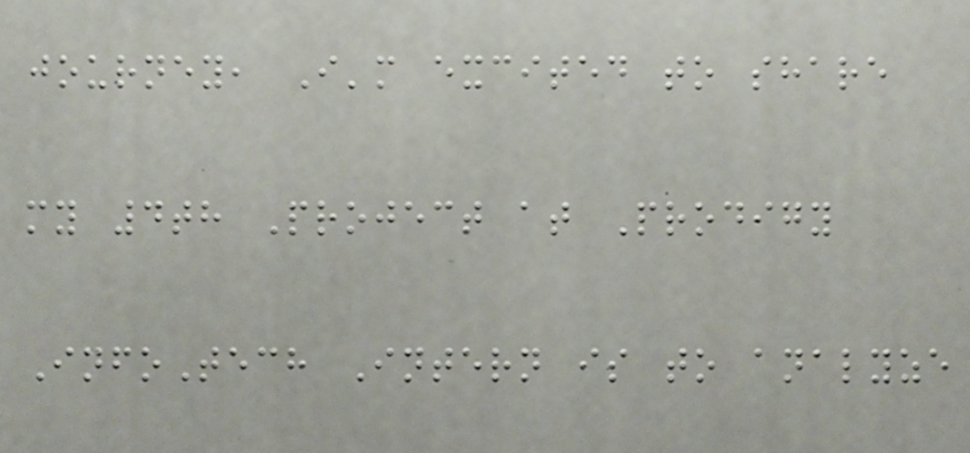journey, I'm excited to share
my 4th Project at Prodigy
InfoTech Intern is to analyze
